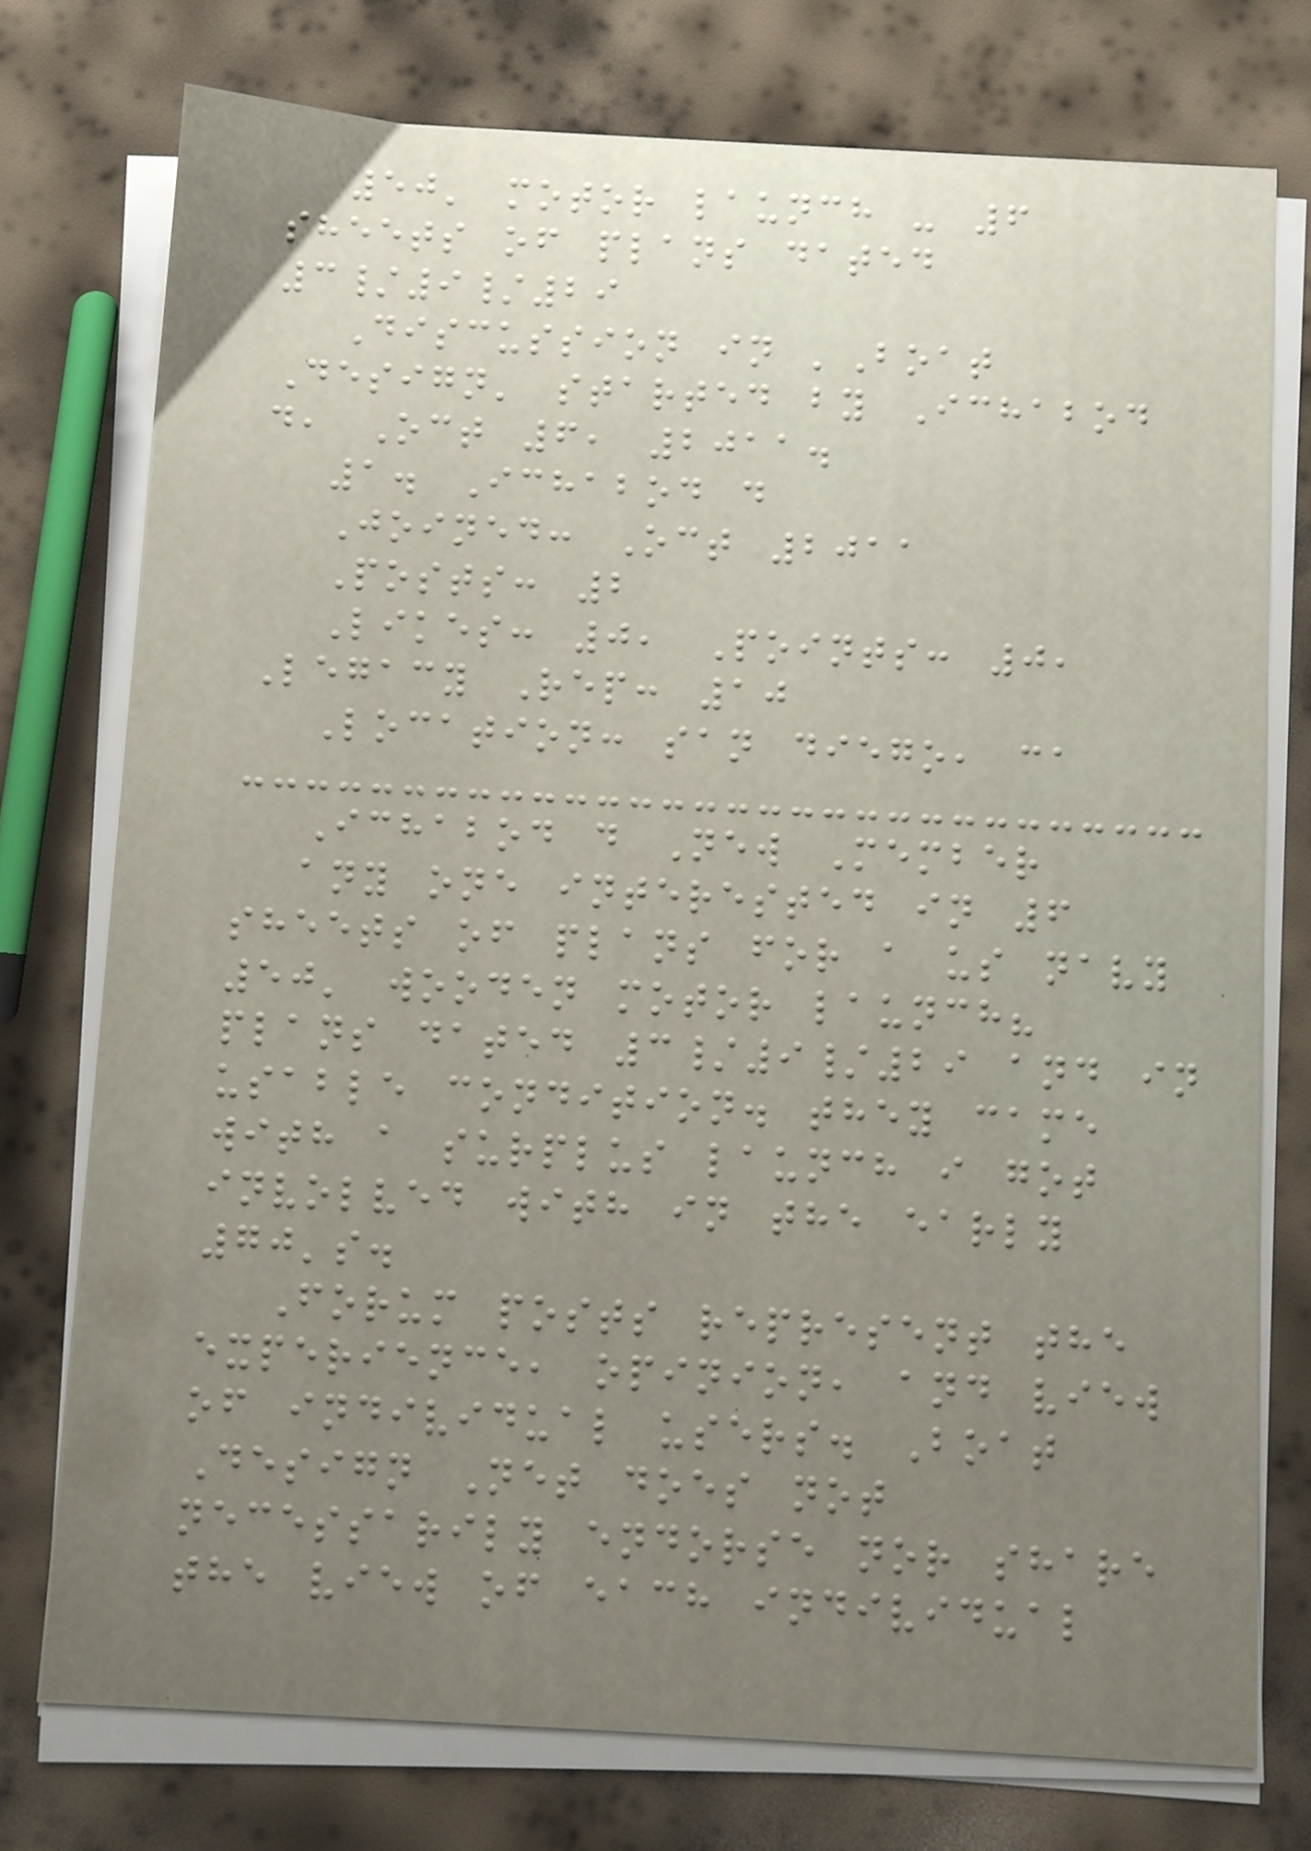50' motor launch - 6
sheets of plans dated
3/9/29
Discussion in 'Boat
Design' started by Ichabod
d, Oct 6, 2011.
1. Ichabod d
Joined: Oct 2011
Posts: 2
Likes: 0, Points: 0,
Legacy Rep: 10
Location: san diego, ca
Ichabod d New Member
any one interested in 6
sheets of plans for a us navy
50' wooden motor launch?
plans dated 3/9/29 and in
usable condition. they came
with a surplus launch i got
involved with in the early
70's.
Forum posts represent the
experience, opinion, and view
of individual users. Boat
Design Net does not
necessarily endorse nor share
the view of each individual
